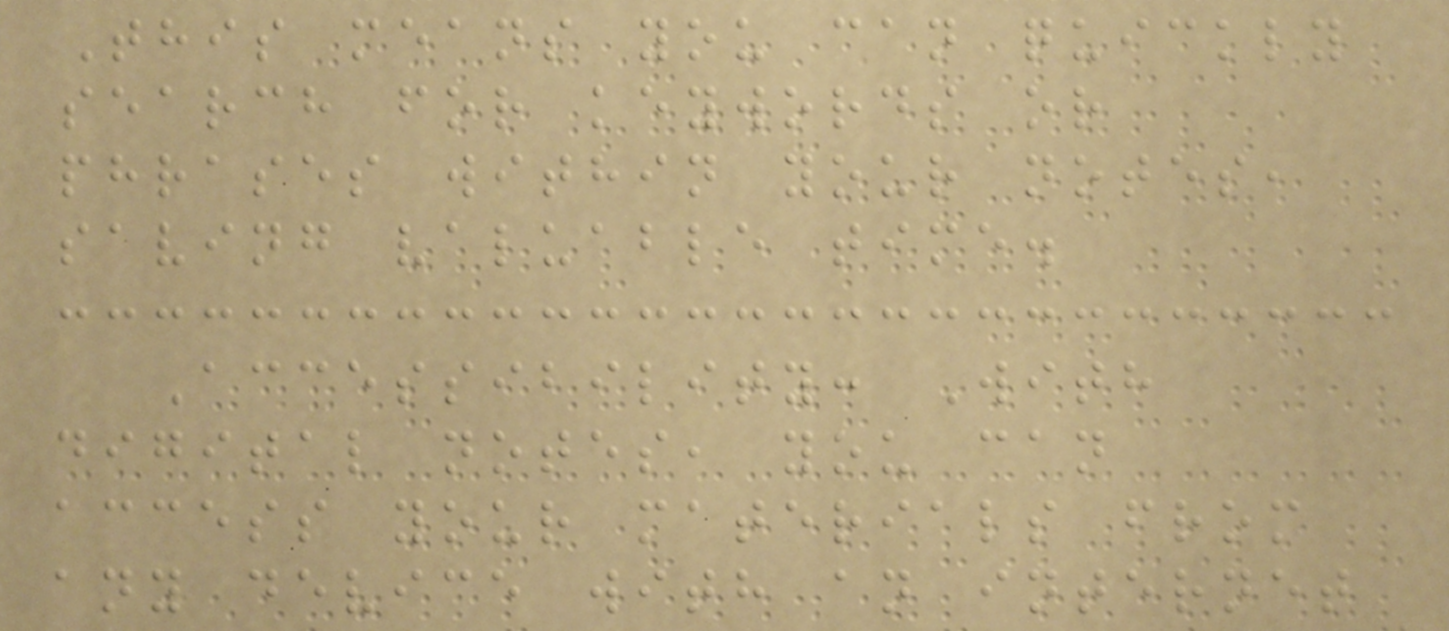This means you can quickly
search for keywords or
phrases within your notes,
saving valuable time.
Accessibility: With
digital notes, you can
access your materials from
any device with an internet
